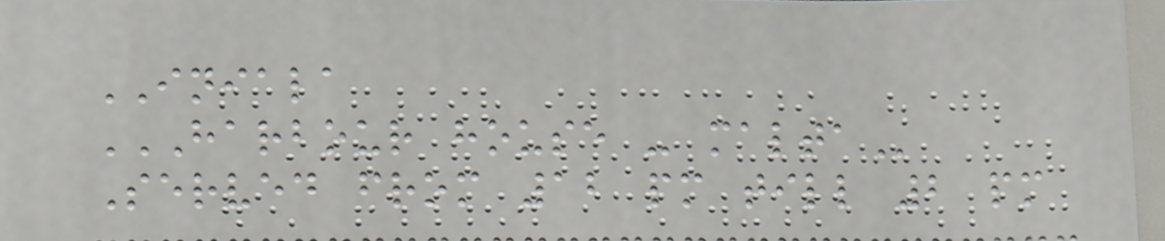INIALA
HARBOUR HOUSE - MALTA
Served from 12 pm till 2 pm
